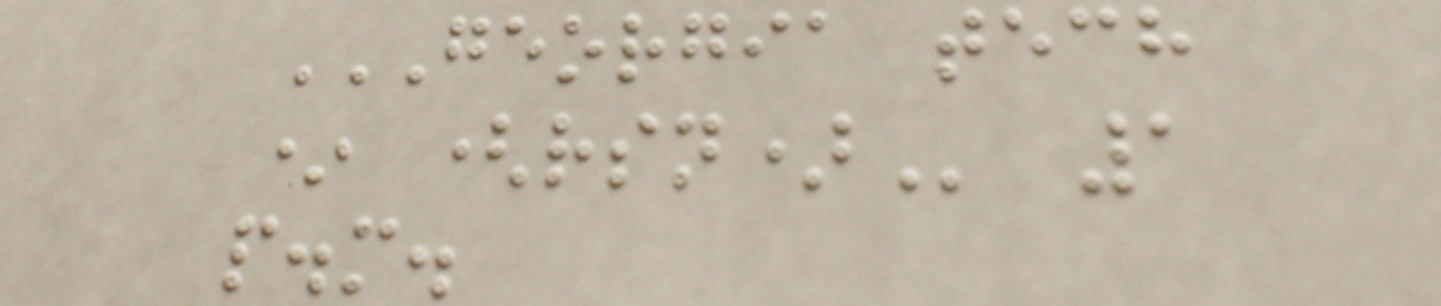GEORGIA TECH
* (RSN) 1
p.m.
